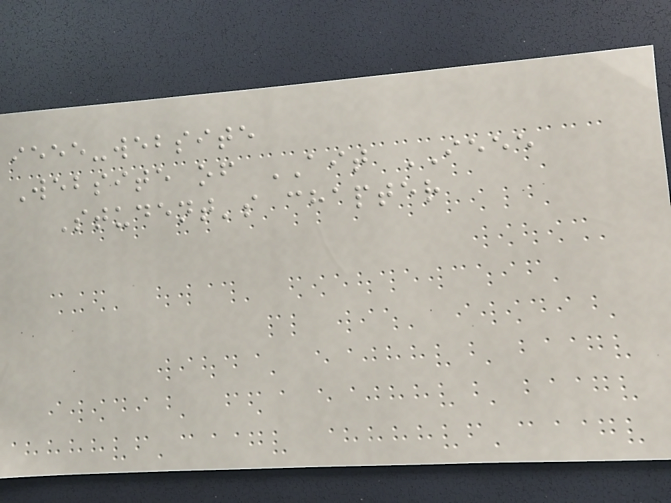ieee-website
Website of AIT IEEE
Student's chapter
